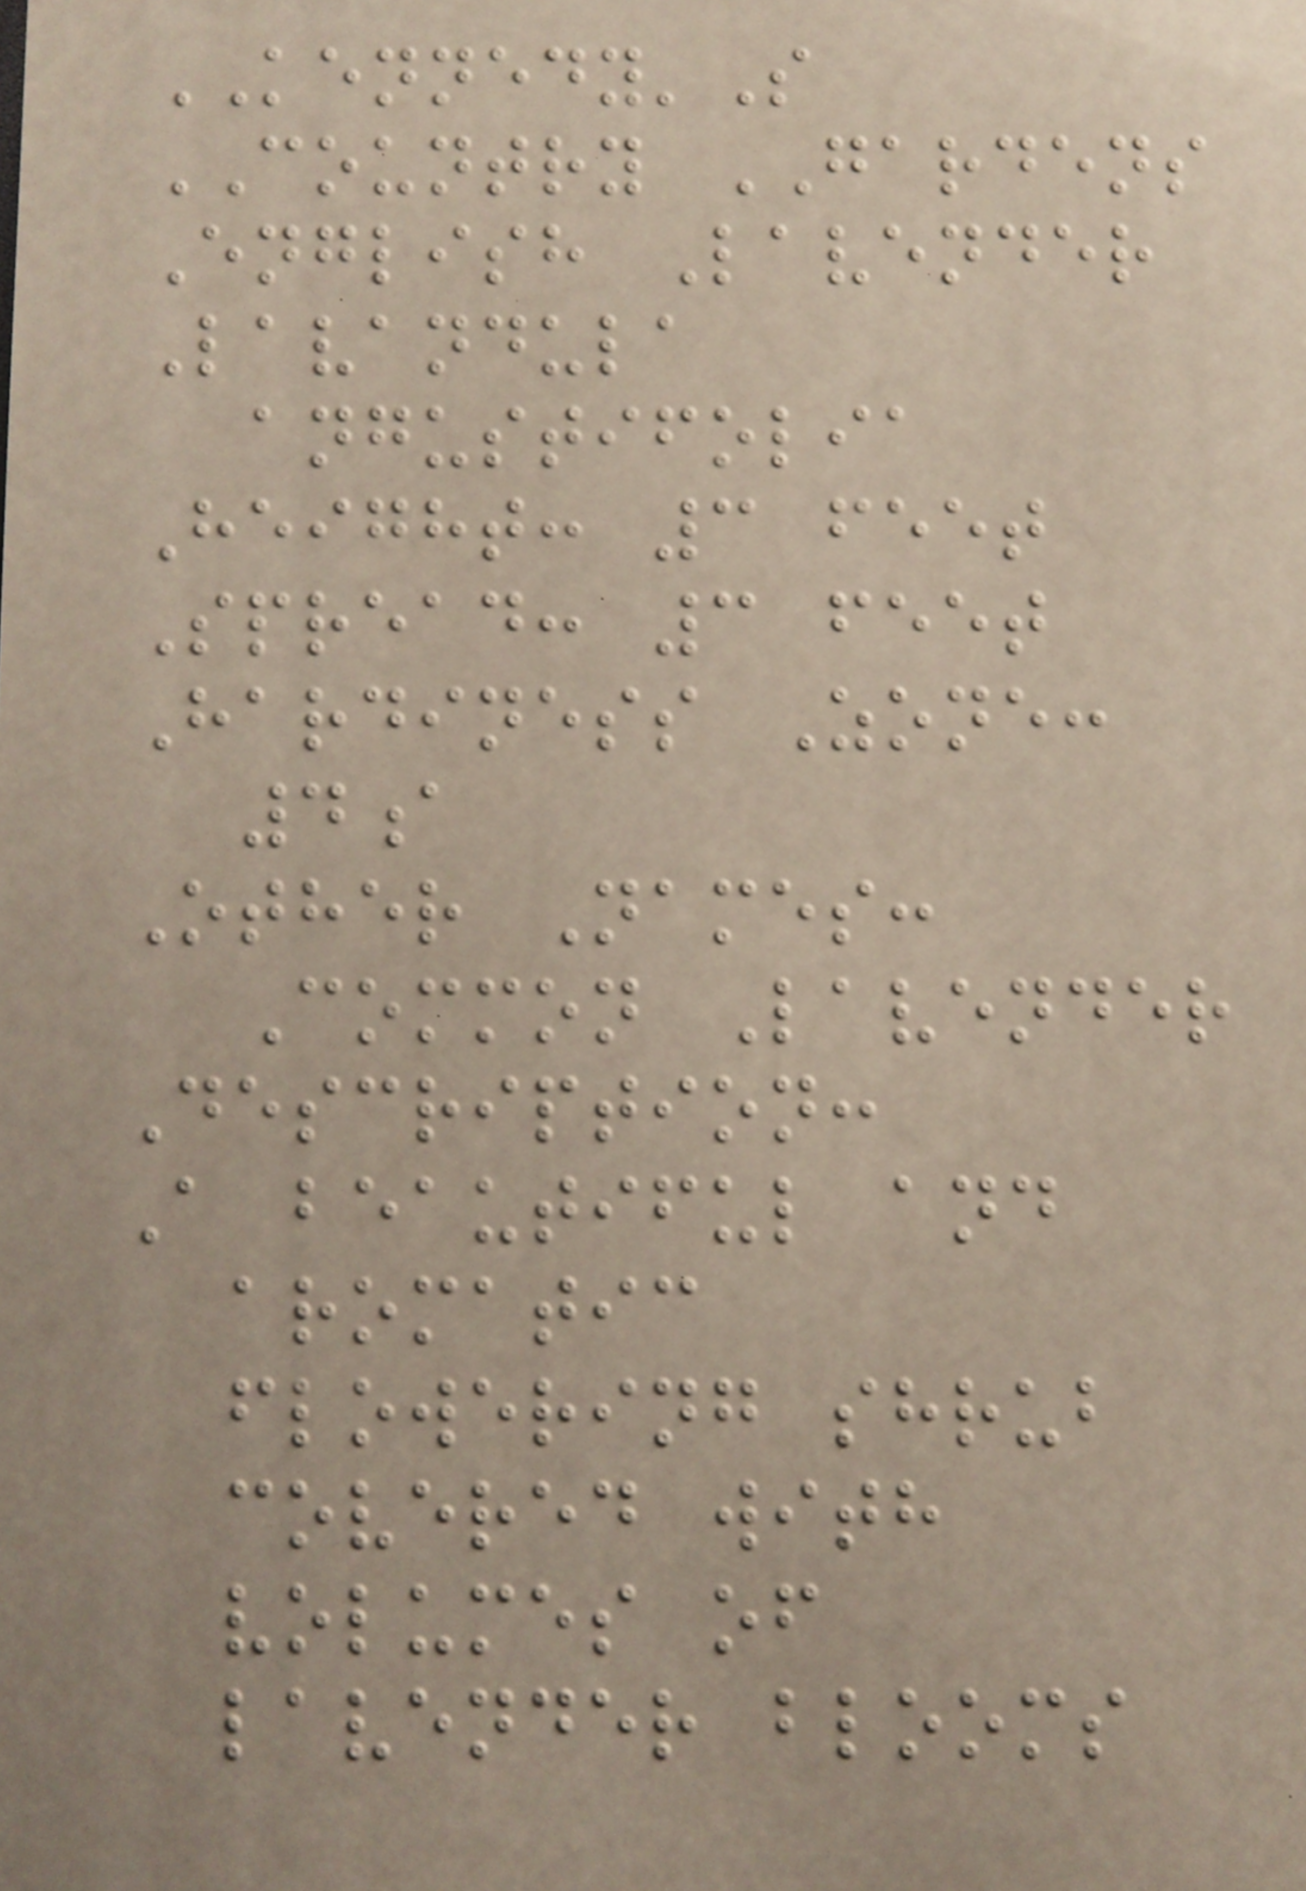KENNEDY'S
COUNTRY GARDENS
English Lavender
Lavandula
angustifolia
Height: 3 feet
Spread: 3 feet
Hardiness Zone:
4a
Other Names:
Common Lavender
Description:
A beautiful and
aromatic
flowering shrub
covered with
volumes of
lavender blooms
